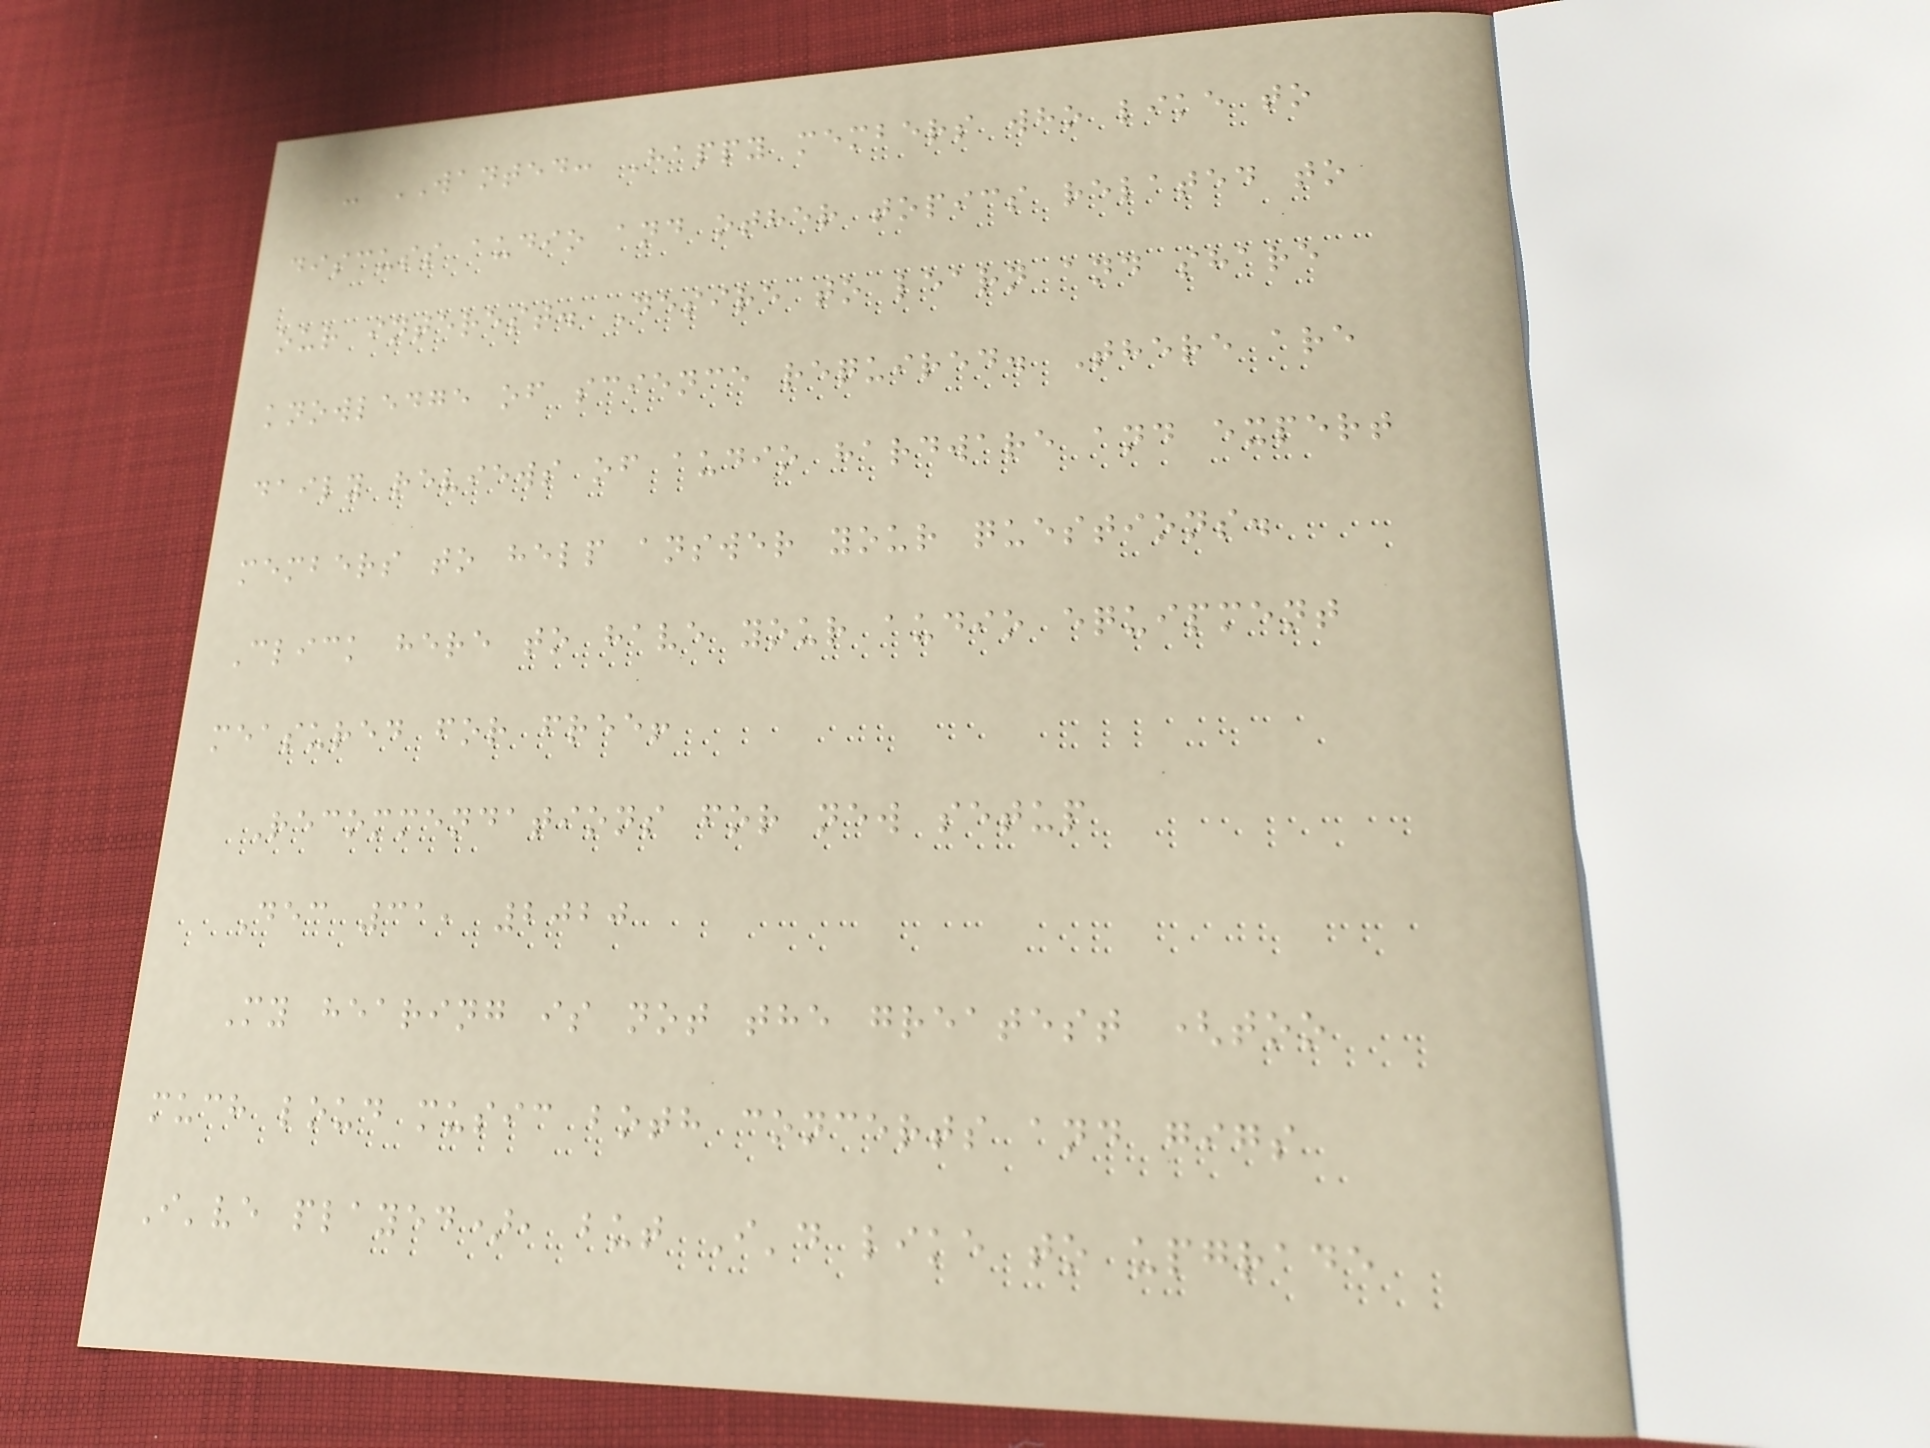- WANTED: Happy members who like to
discuss audio and other topics related to
our interest. Desire to learn and share
knowledge of science required. There are
daily reviews of audio hardware and expert
members to help answer your questions.
Click here to have your audio equipment
measured for free!
Recommendations for new setup
Dec 31, 2020
My hearing is not the greatest (too
much loud music both concerts and gigs
I've played), but I'd like to upgrade
